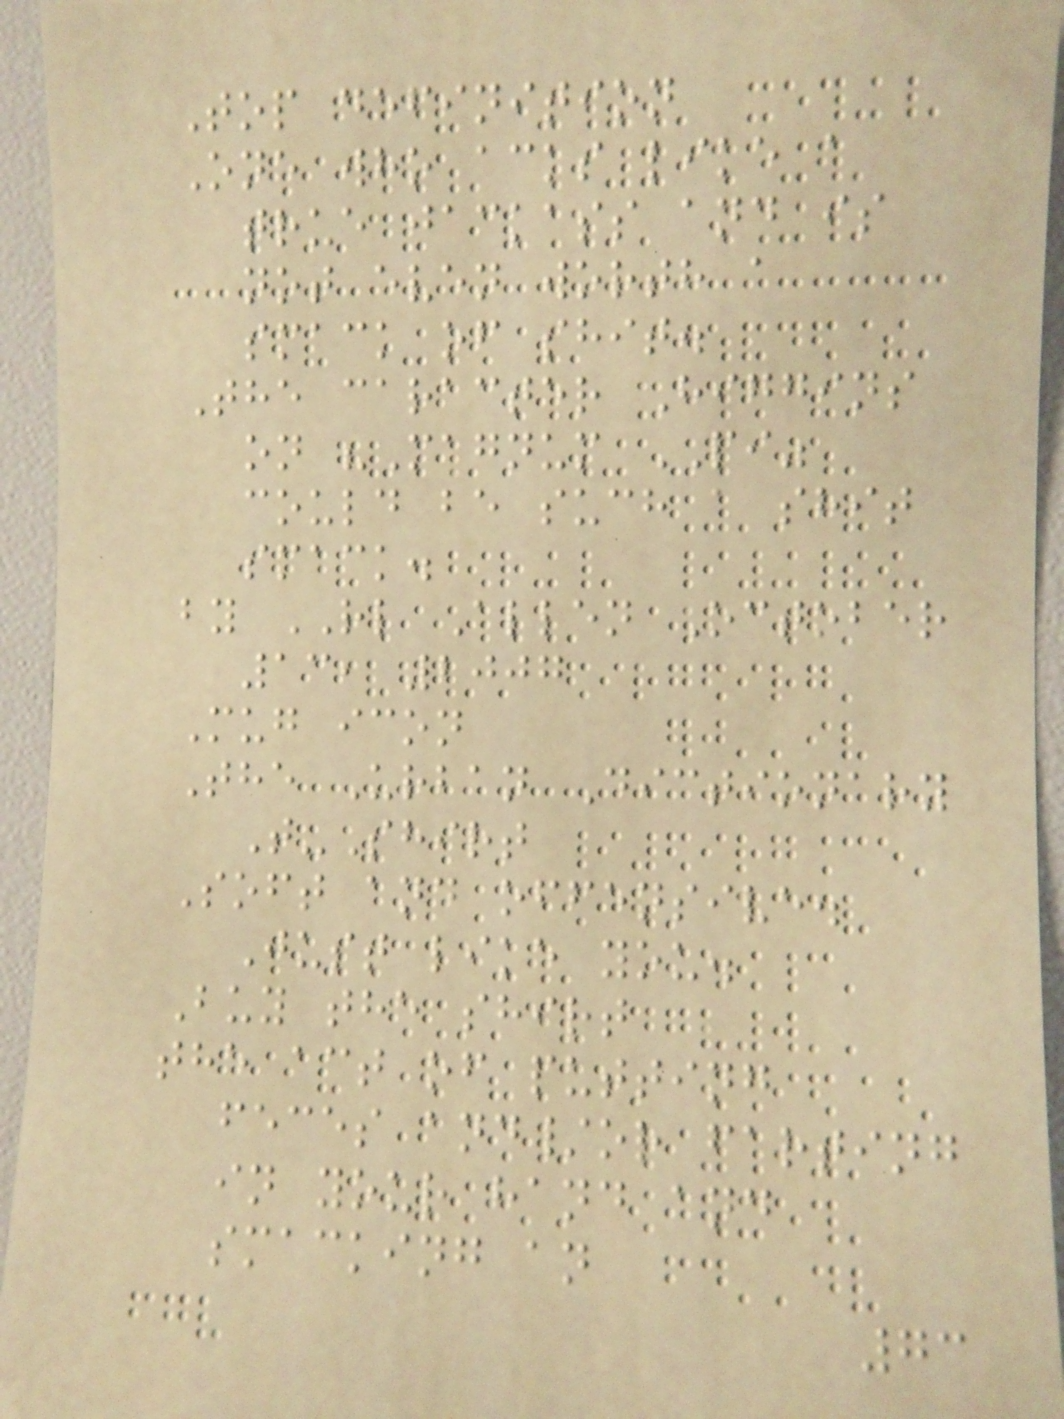Top definition
One who acks like a
true jackass and is
not even worth a
smack of shit.
The caracter Higgins
on "Magnum PI"
could be such a shit
smack.
by RL Allen October
13, 2007
Mug icon
The Urban Dictionary
T-Shirt
Soft and offensive.
Just like you.
Buy the shirt
the act of putting
feces and/or farting
in your hand and
smacking an
73
